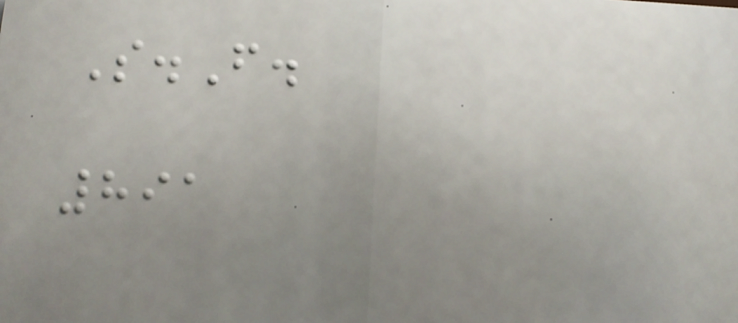S.F.
891
